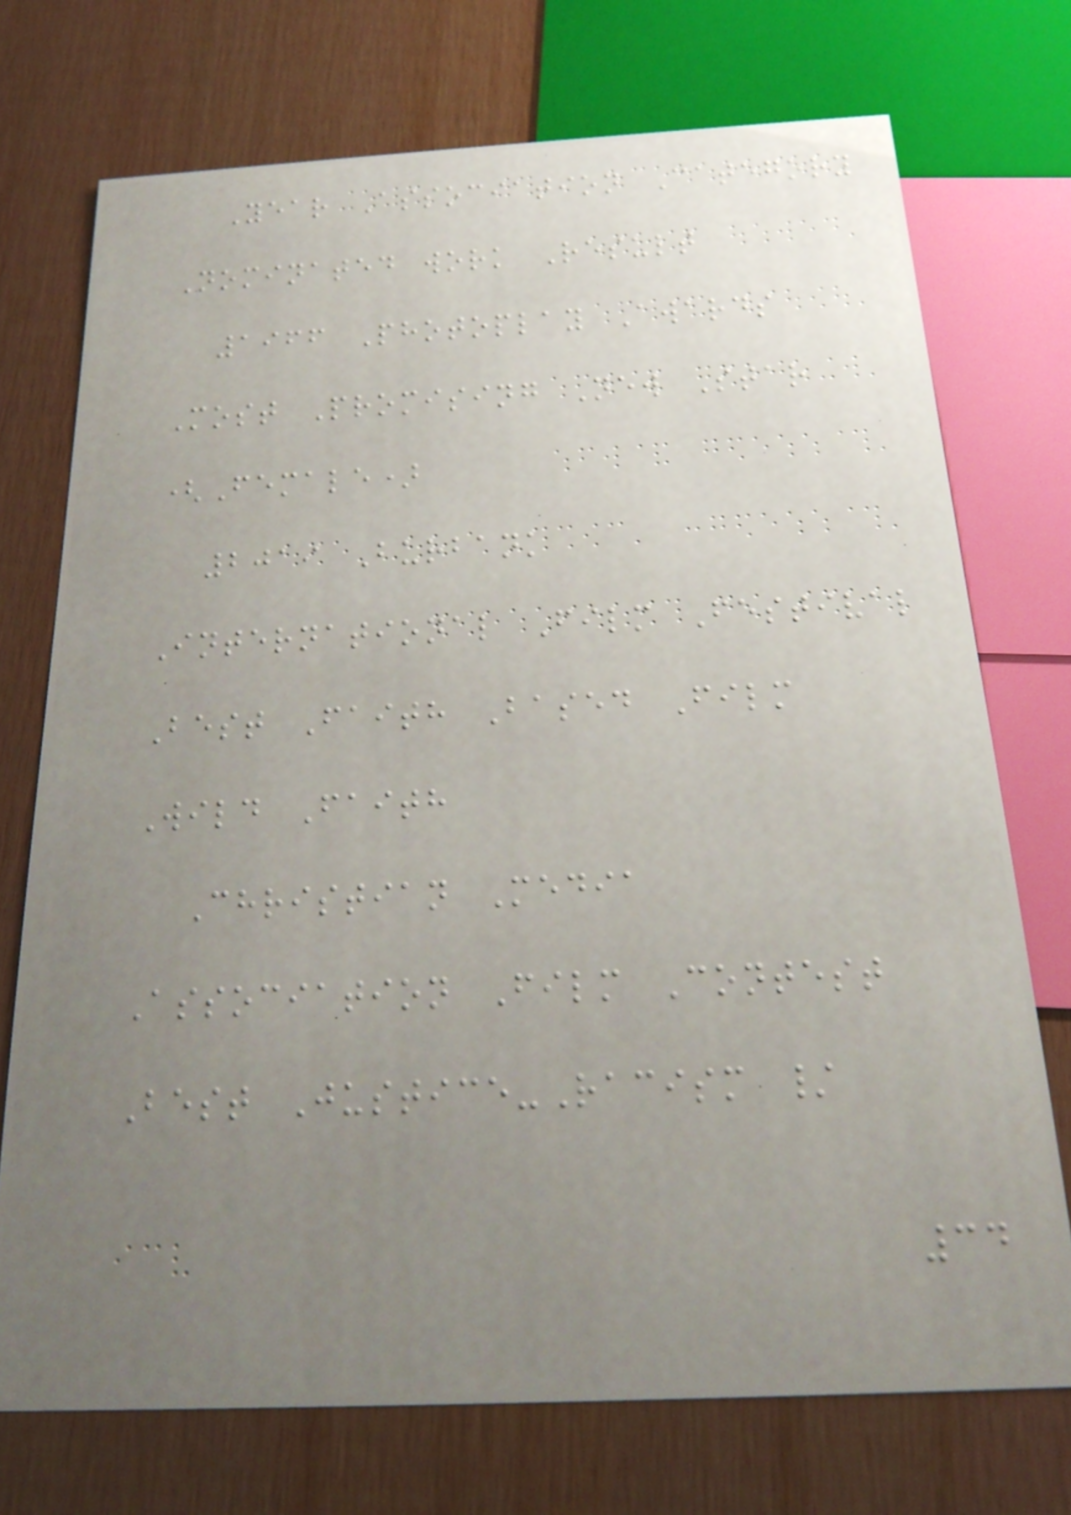Year Association Category
Nominated work Result
1966 Photoplay Awards
Most Promising New Star
(Female)
2019 Burbank
International Film Festival
Best Faith Based Film
Wild Faith
Christian Media
Association Film Contest
Best Justice-Racism /
34
